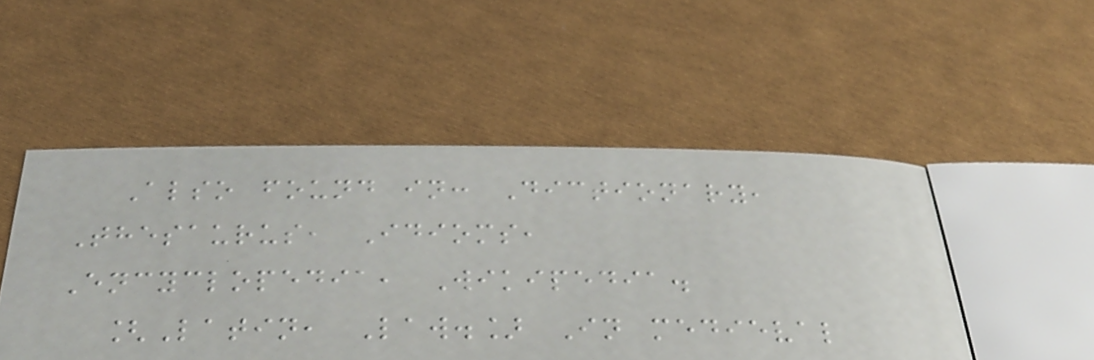Also found in: Dictionary,
Thesaurus, Idioms,
Encyclopedia, Wikipedia.
[Latin, Law.] In medieval
